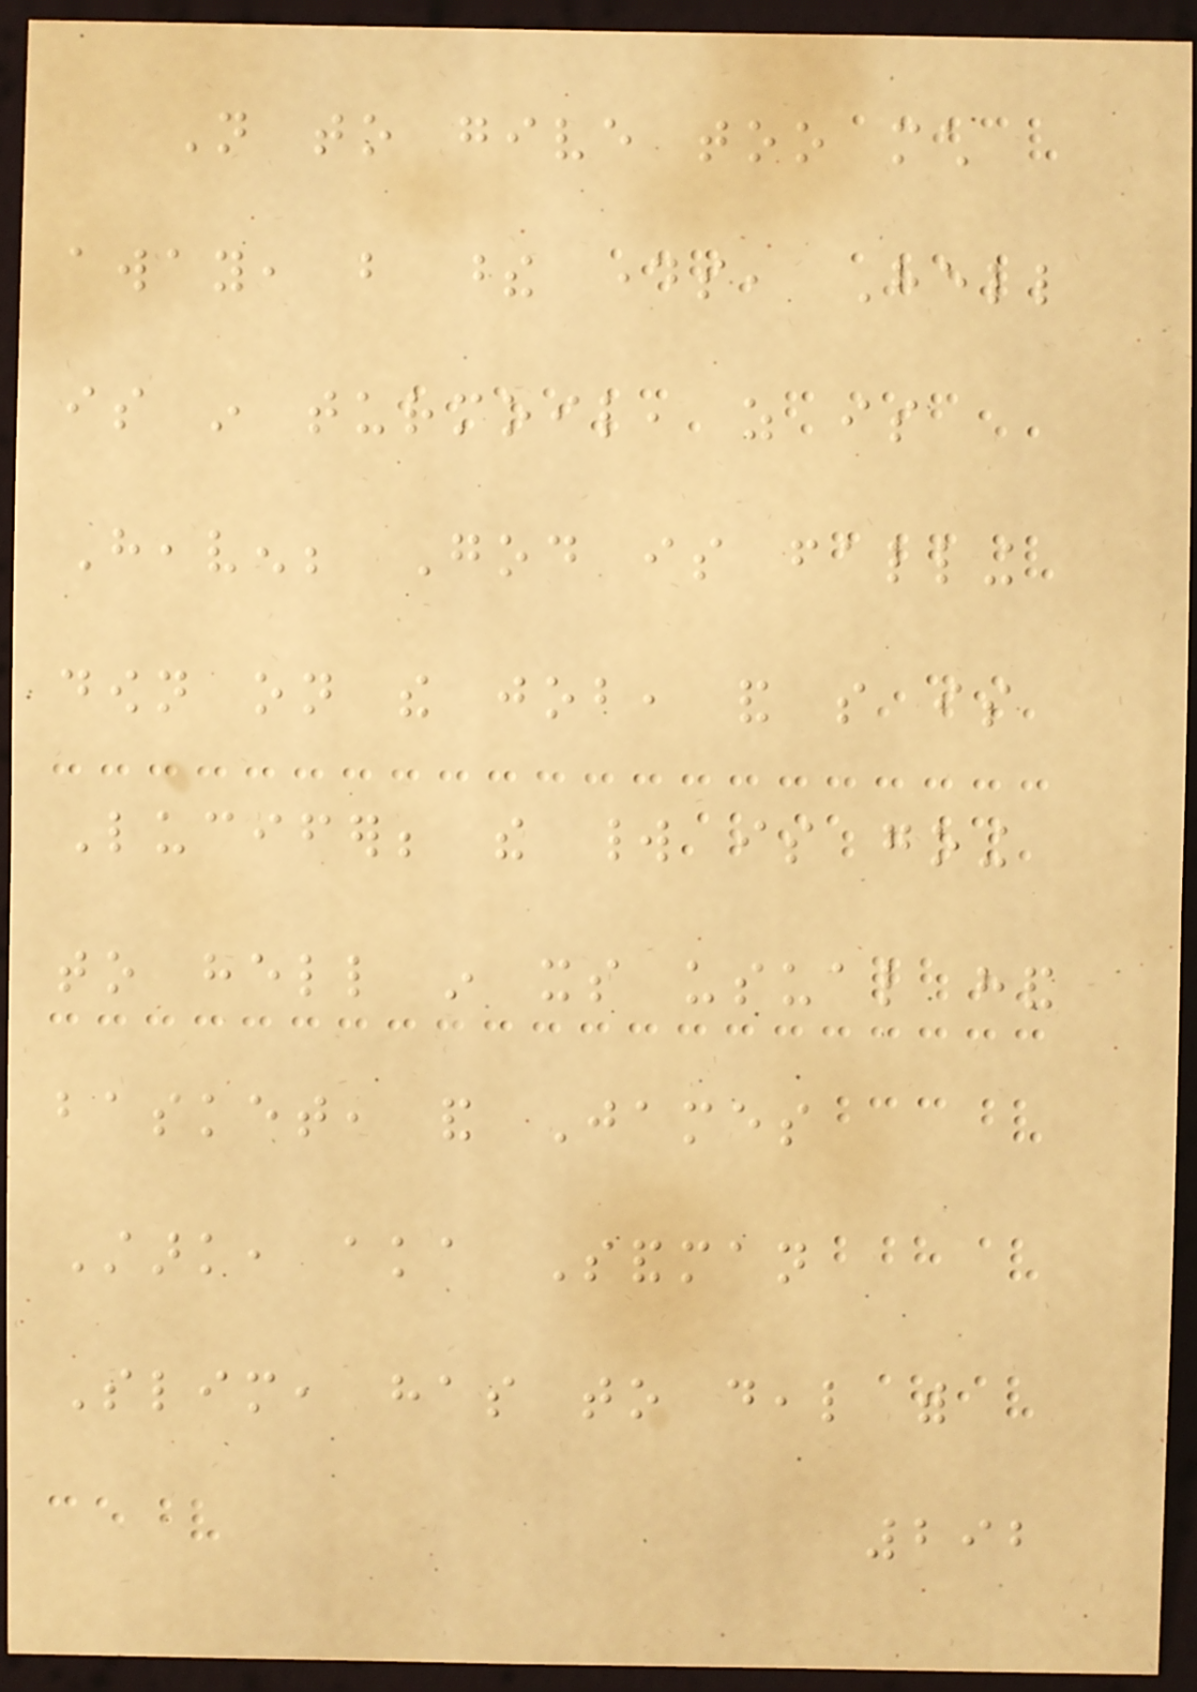Not to give too much
away, but these days, Hell
is in turmoil, as is
Heaven; God is falling
down on the job, and so is
Lucifer; the world is going
to hell in its usual hand
basket, and James
Stark, aka Sandman
Slim, has to deal with
292
